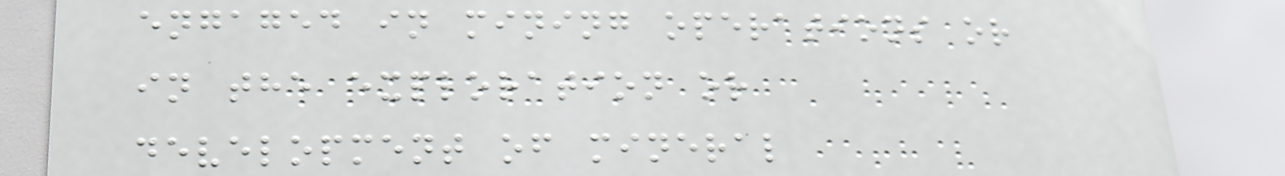engaged in mining operations or
in the exploration or
development of mineral
